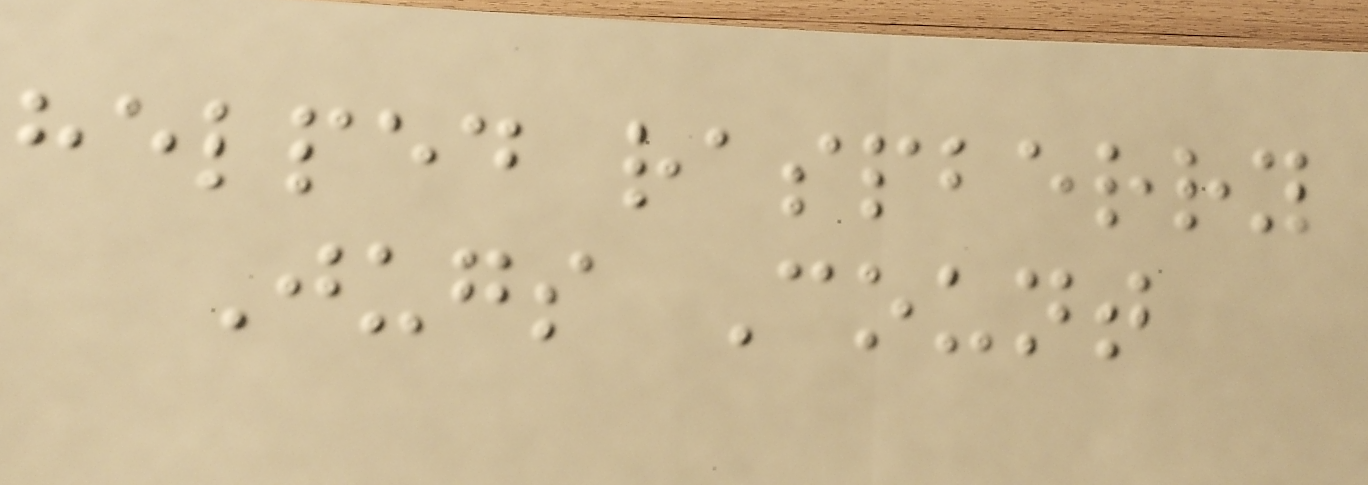helped raspberry
Jugs Count
